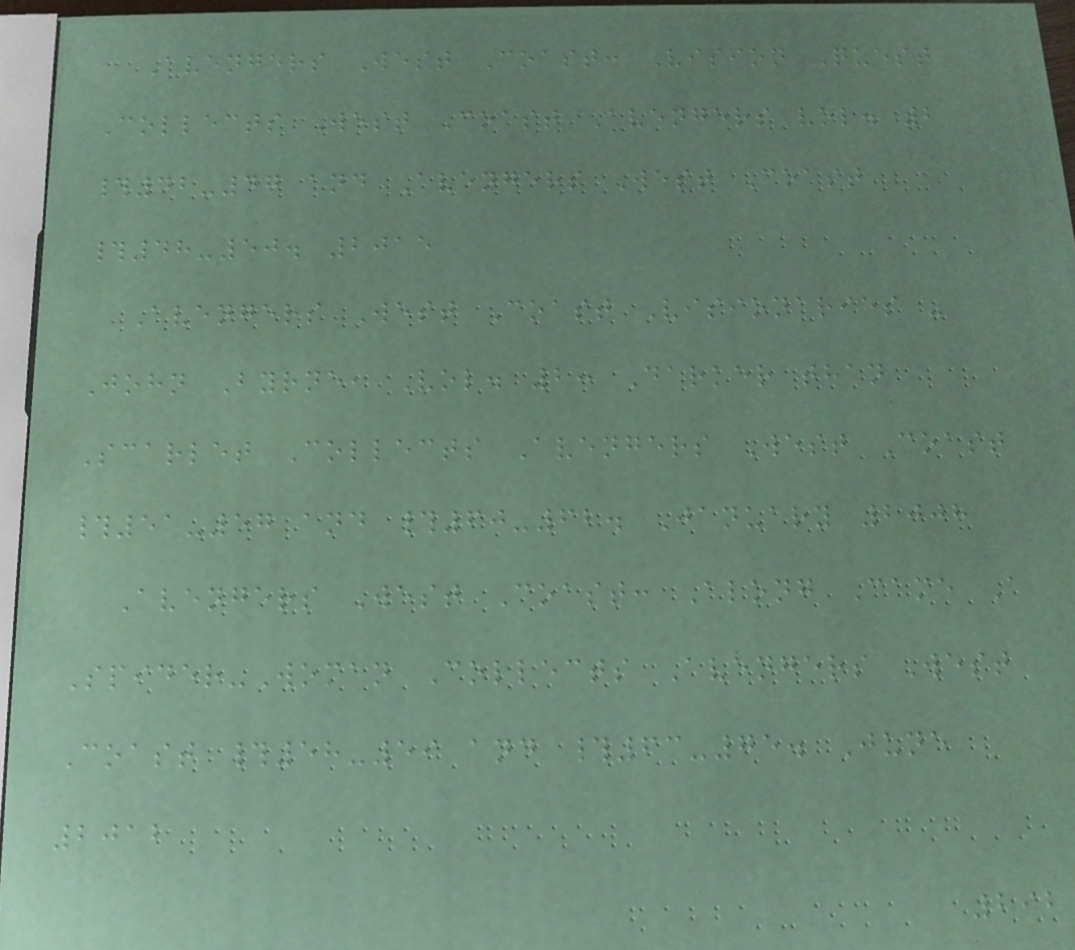Avengers West Coast: Vision Quest
Collects West Coast Avengers vol. 2
#42-47 and Avengers West Coast
#48-50. 2015
Avengers West Coast Visionaries -
John Byrne, Vol. 2: Darker than
Scarlet Collects Avengers West Coast
#51-57 and #60-62. January 2008
Avengers West Coast: Along Came A
Spider-Woman Collects Avengers West
Coast #58-59 and #63-75. June
2012
292
